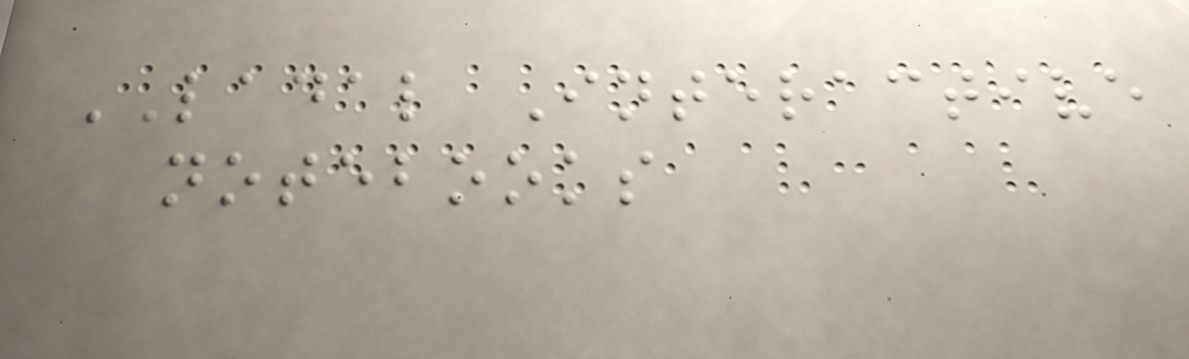LADAL Interactive
notebooks
